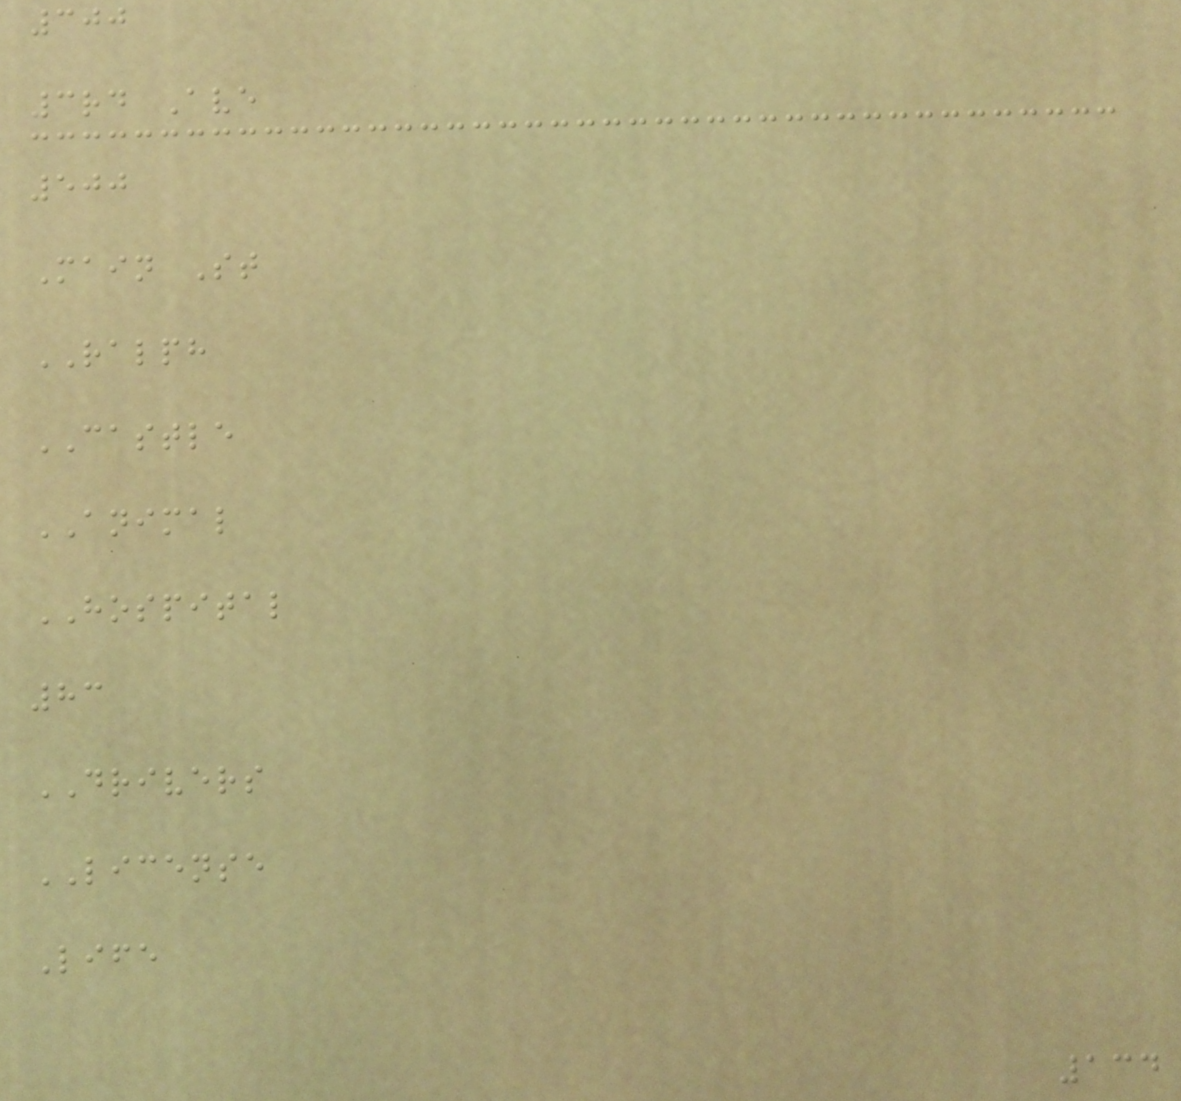300
3rd Ave
500
Main St
RALPH
CASTLE
ANIMAL
HOSPITAL
83
DRIVERS
LICENSE
Life
134
